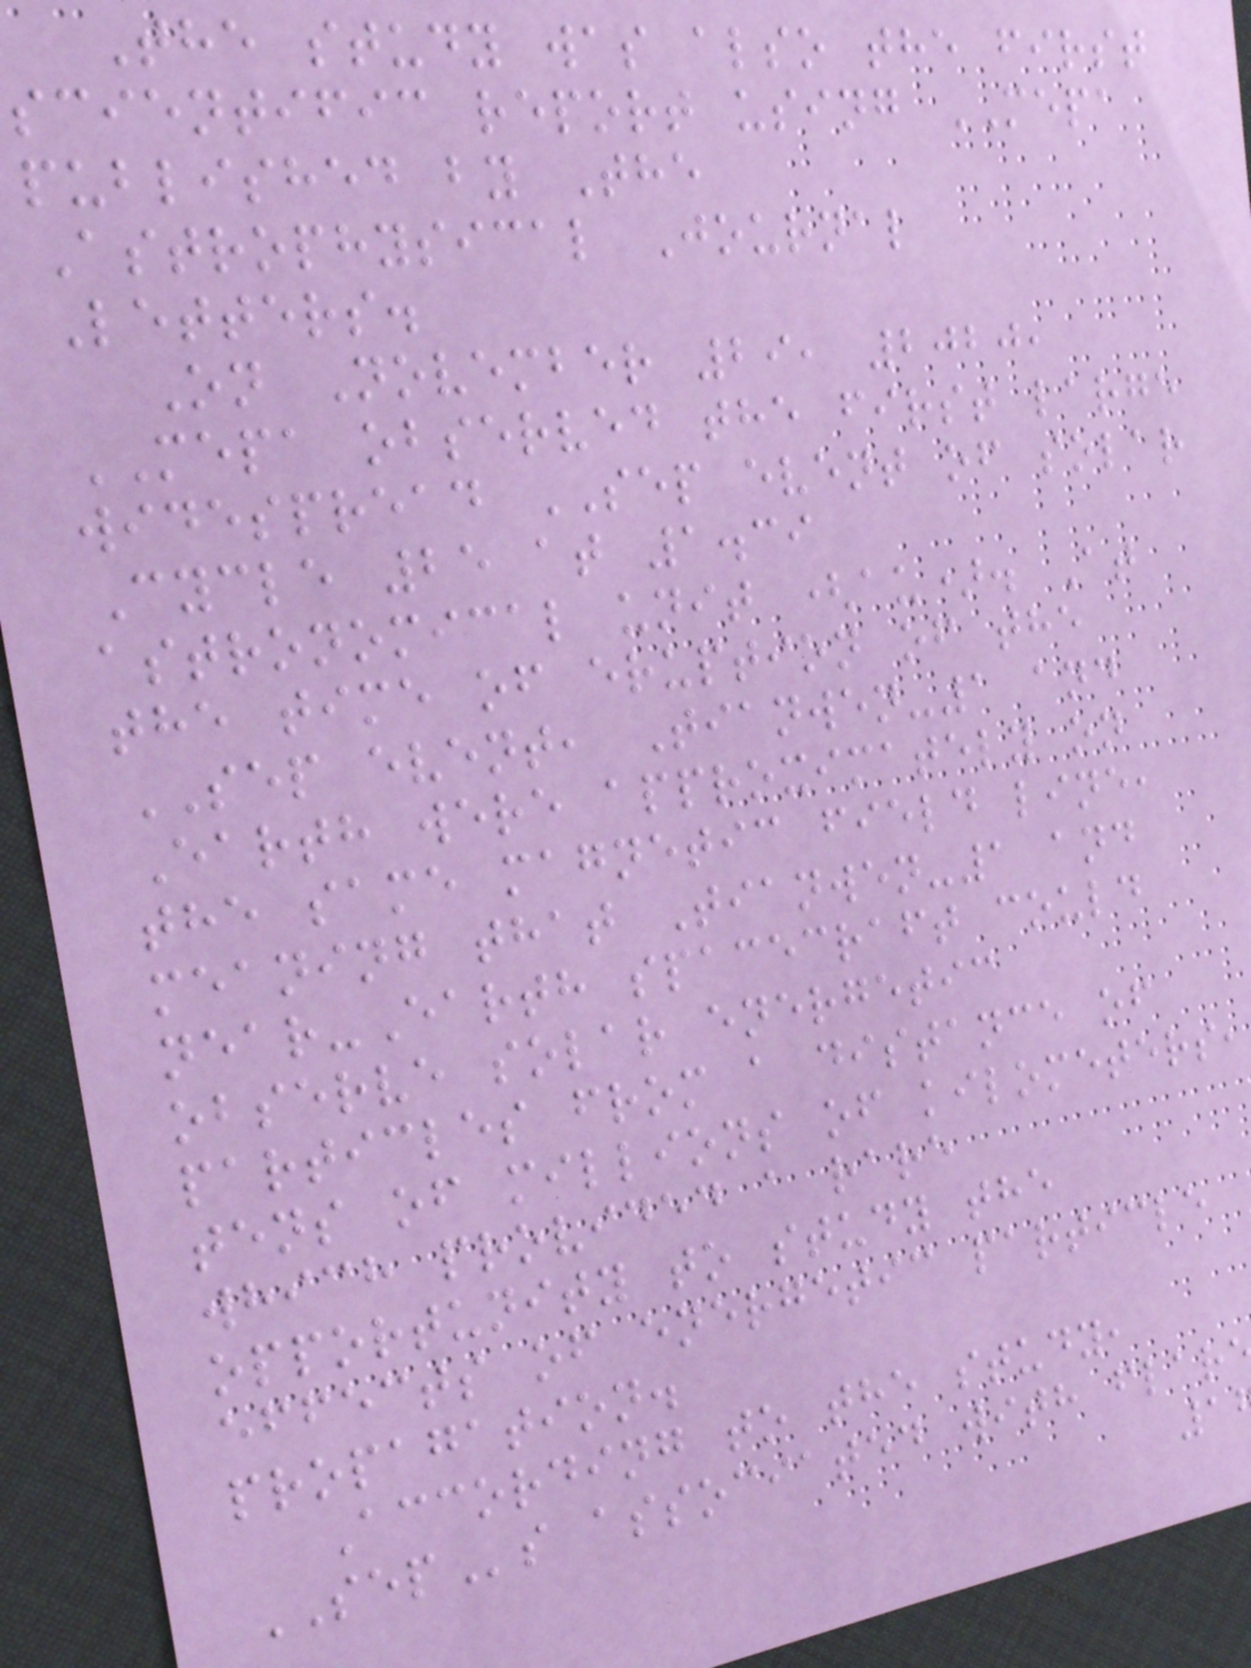The study was also the first
scientific report using MEPA
published by The
Astrophysical Journal
Letters.
On November 29, 2020,
MEPA observed the first large
widespread SEP event of solar
Cycle 25 at 1.39
astronomical unit (au). At
the time of eruption of the
SEP event, Tianwen-1 and
Earth were approximately on
the same magnetic field line,
meaning that Tianwen-1 and
near-Earth spacecraft could
observe solar energetic
particles from a distance of
tens of millions of kilometers,
which provided a rare
opportunity to study the
effects of energetic particle
propagation.
According to the study,
SEPs associated with flar
